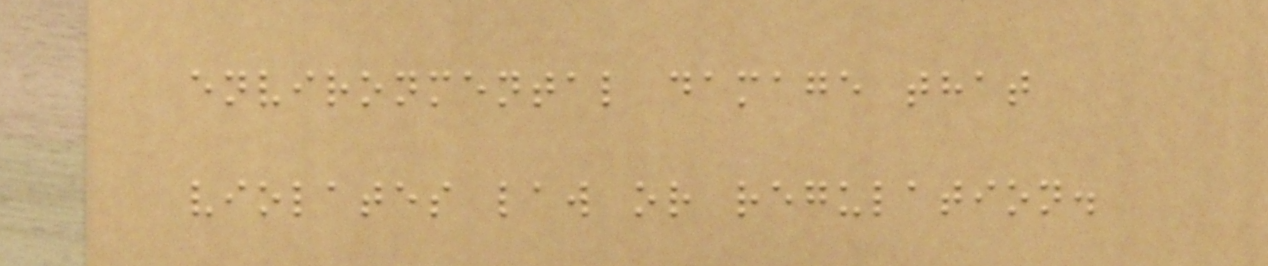environmental damage that
violates law or regulation.
